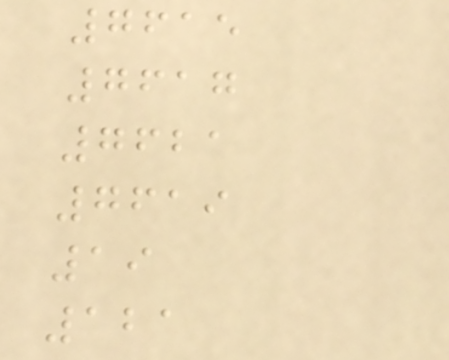7615
7617
7621
7619
19
121
